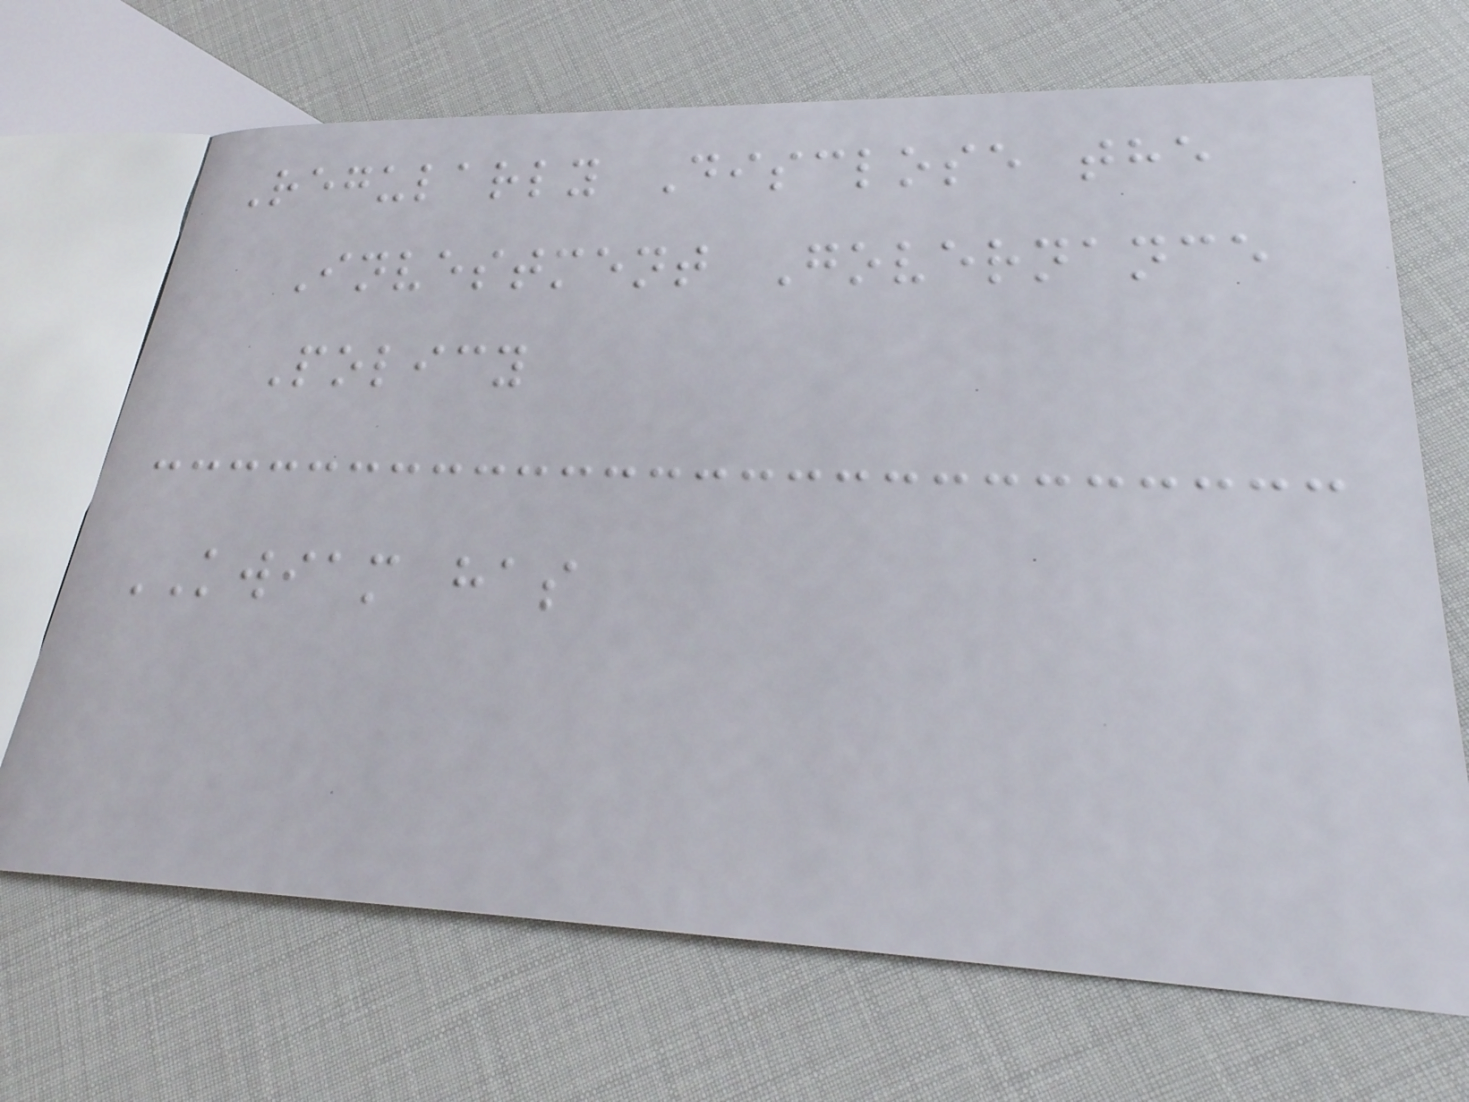Regularly Disclose the
Investment Governance
Policy
KWIAM has
